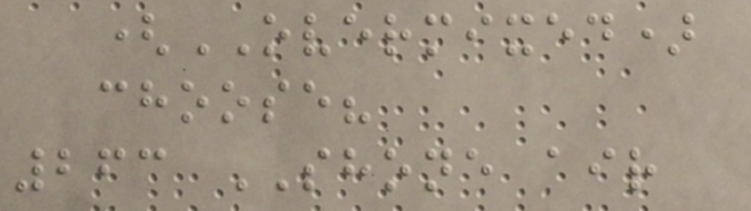(OVERMIXED)
choose?
263 SHONE air
